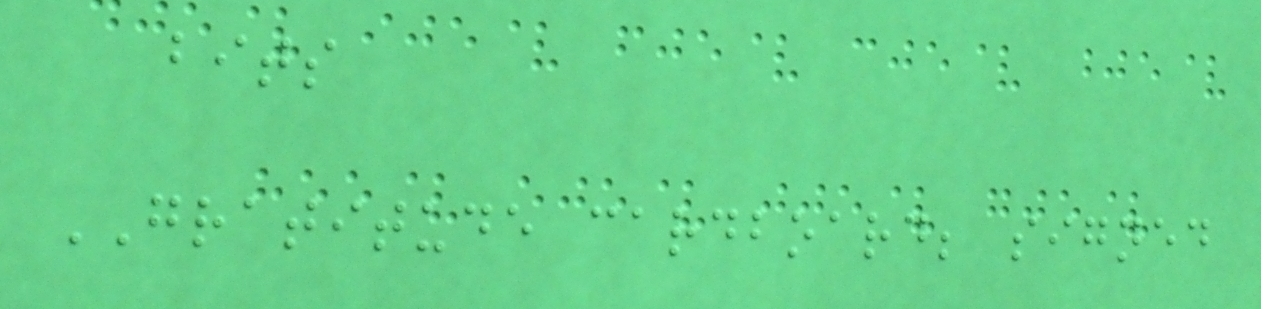bits
GRATITUDE cardboard; signed
